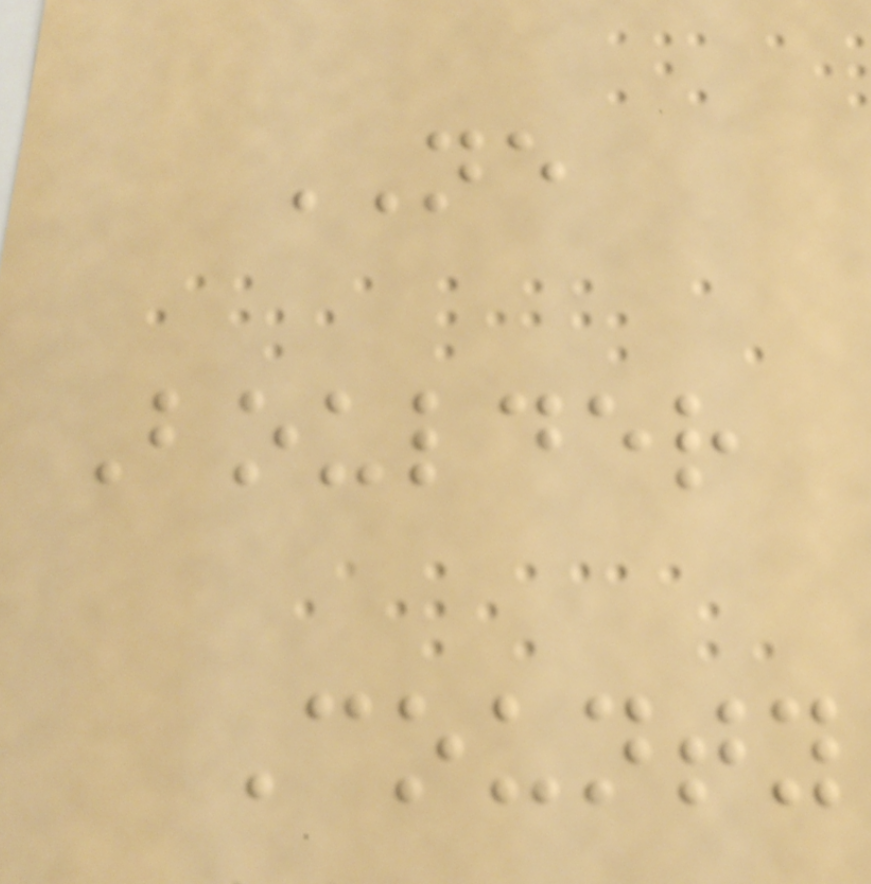NE
Boulder
County
